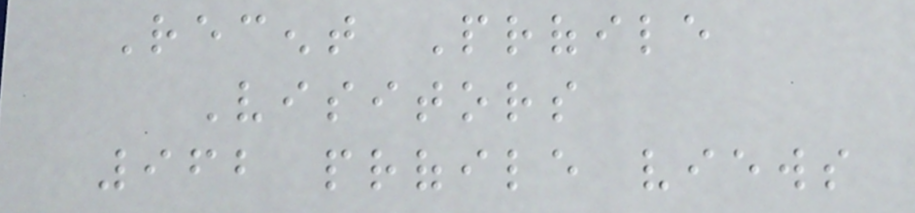Recent Profile
Visitors
962 profile views
